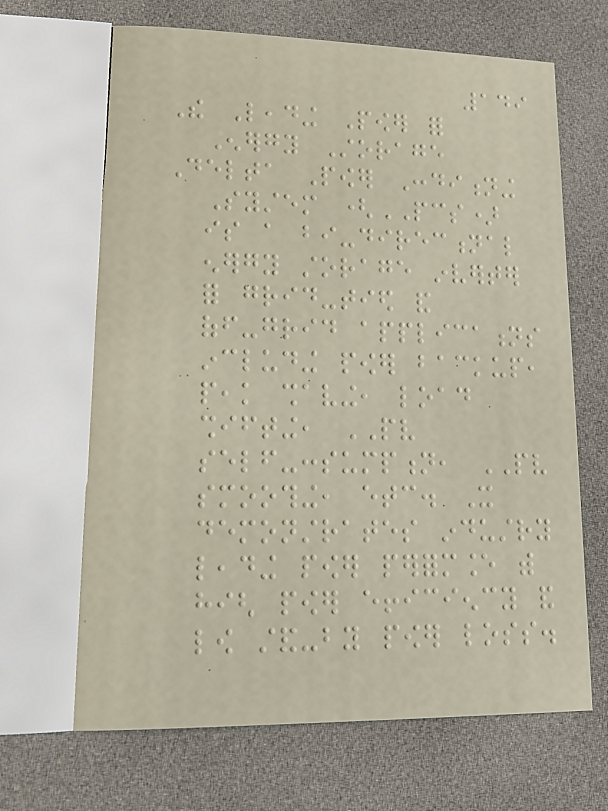149
The Leading Power for
Energy Storage
Delta Power Conditioning
System (PCS)
is a bi-directional
energy storage inverter
for grid-tied and
off-grid applications
including power backup,
peak shaving, load
shifting, PV
self-consumption, PV
smoothing, etc. It
demonstrates industry
leading power performance with
high power efficiency and
low stand-by power loss.
